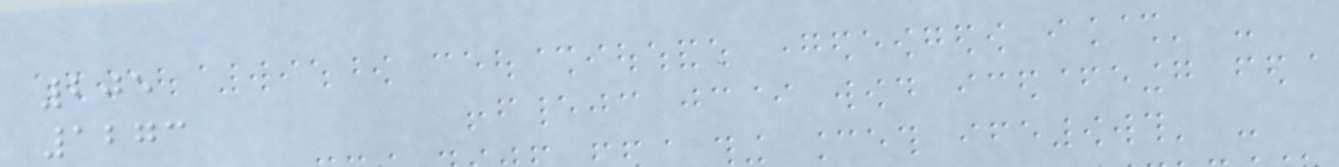205
1273
